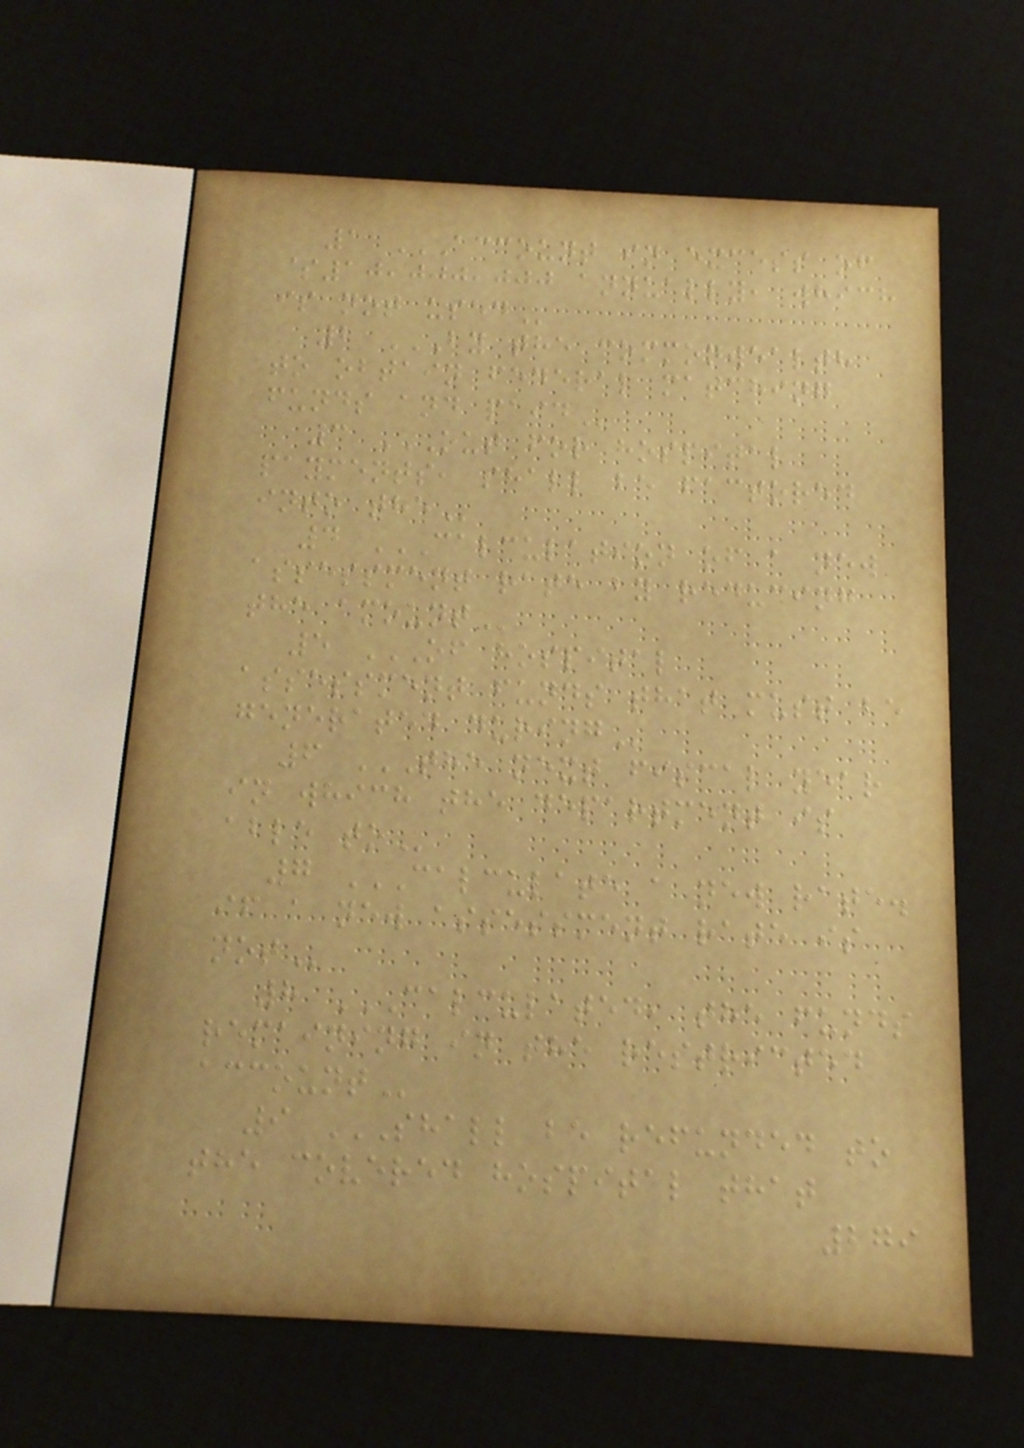1 ACCOUNT IN EXCESS OF
$10,000,000 ANNUALLY, WHICH
IS NOT USED
2 BY THE COMMONWEALTH
TO OBTAIN FEDERAL MATCHING
FUNDS AND PAID
3 OUT FOR HOSPITAL
PAYMENTS, SHALL BE FACTORED
INTO THE
4 CALCULATION OF A NEW
ASSESSMENT RATE BY REDUCING
THE AMOUNT
5 OF HOSPITAL
ASSESSMENT FUNDS THAT MUST BE
GENERATED DURING
6 THE NEXT FISCAL YEAR
IN WHICH THE DEPARTMENT IS
ABLE TO
7 CALCULATE A NEW RATE.
IF A NEW ASSESSMENT RATE IS
NOT
8 CALCULATED, THE FUNDS
REMAINING IN THE RESTRICTED
ACCOUNT
9 SHALL BE REFUNDED TO
THE COVERED HOSPITAL THAT
279
